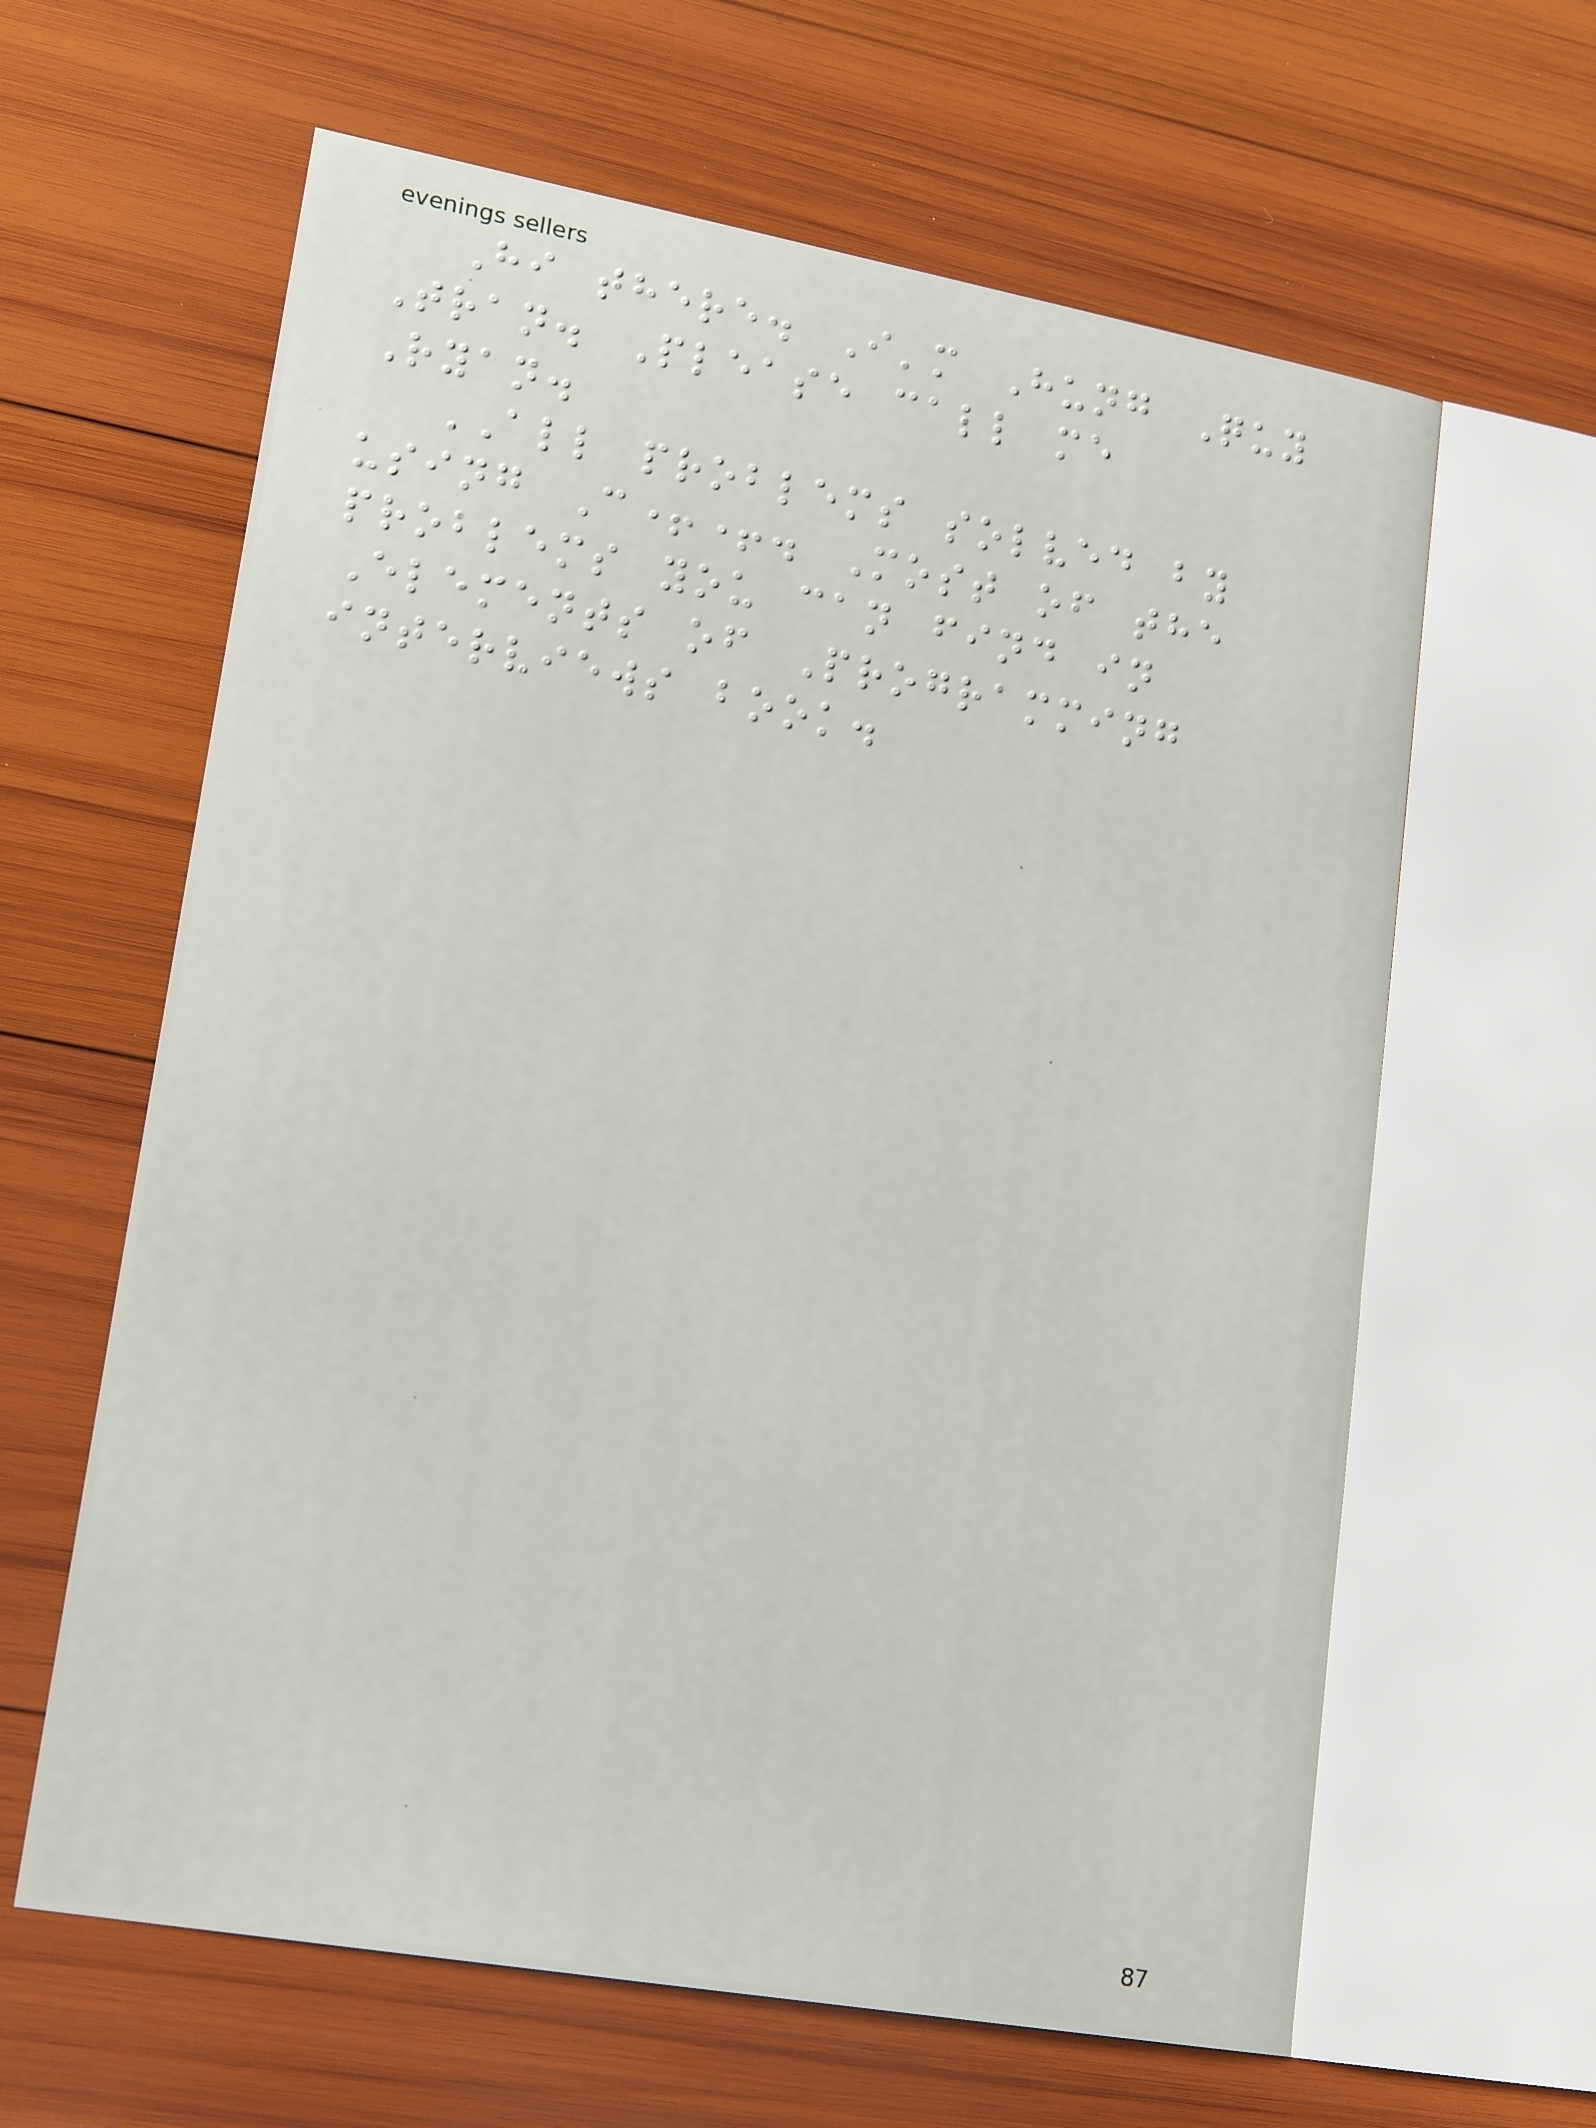Hi there. I'm Hung Quy
Tran. Please call me
Ryan.
ALL problems solved by
using C++. Most of the
problems you can find in
Elements of Programming
interviews book.
